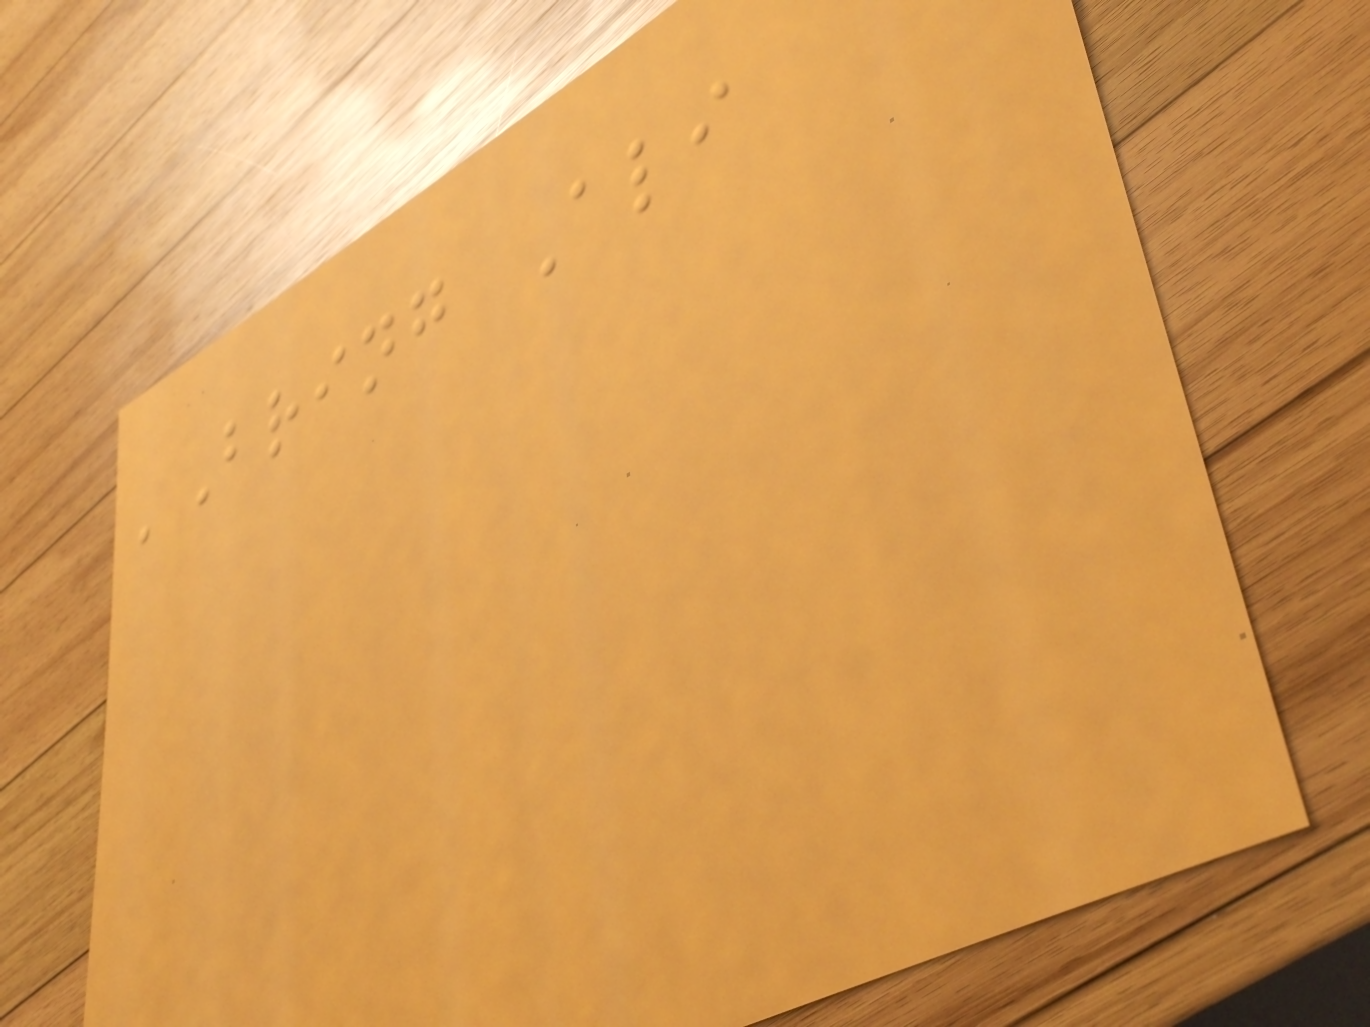'Bring Ali
